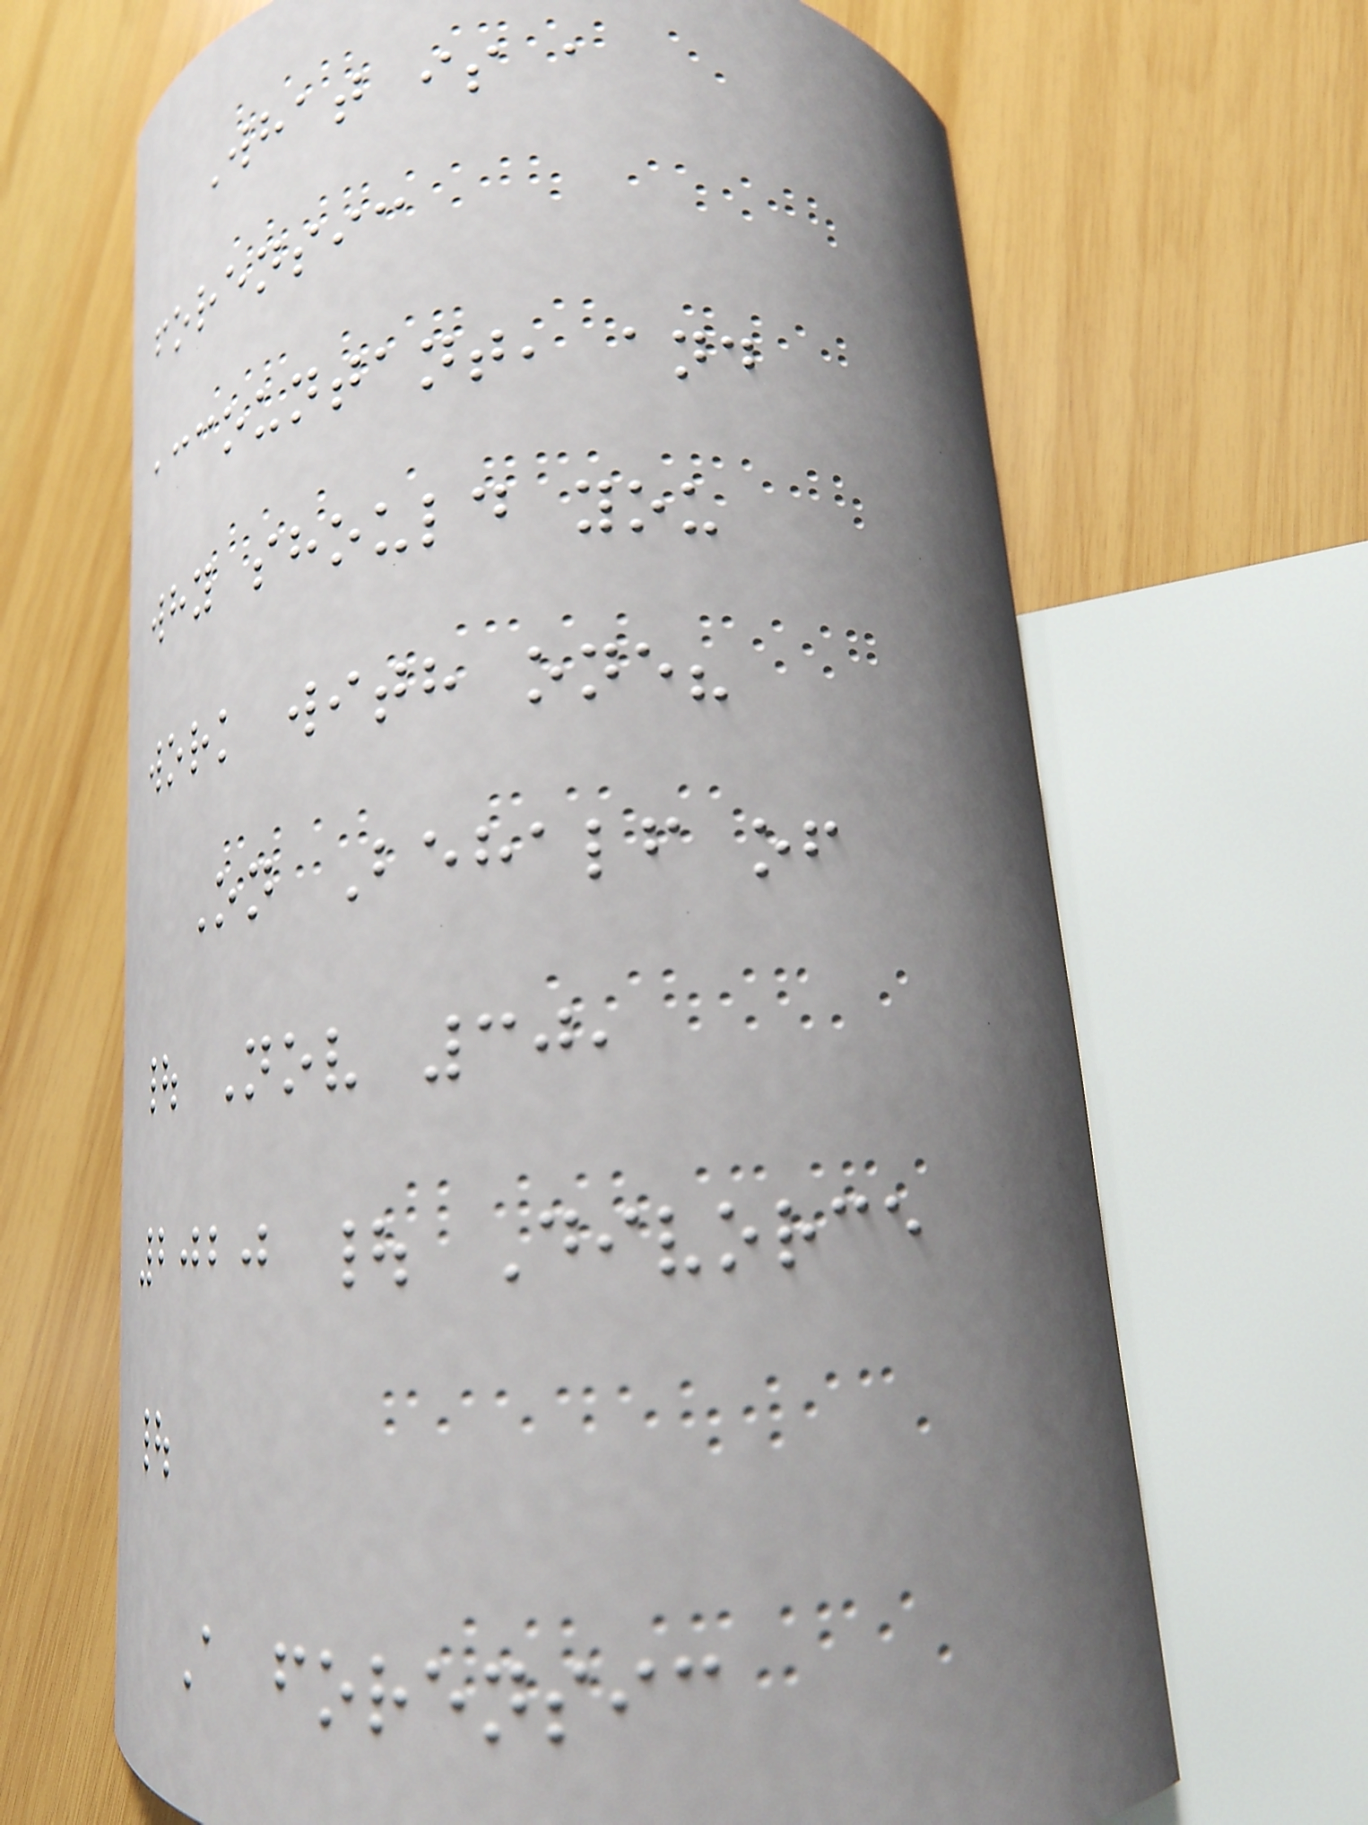What is a
forensic
accountant, and
why should you
work with one?
On Behalf of
| Nov 30,
2020 | Divorce
|
A forensic
